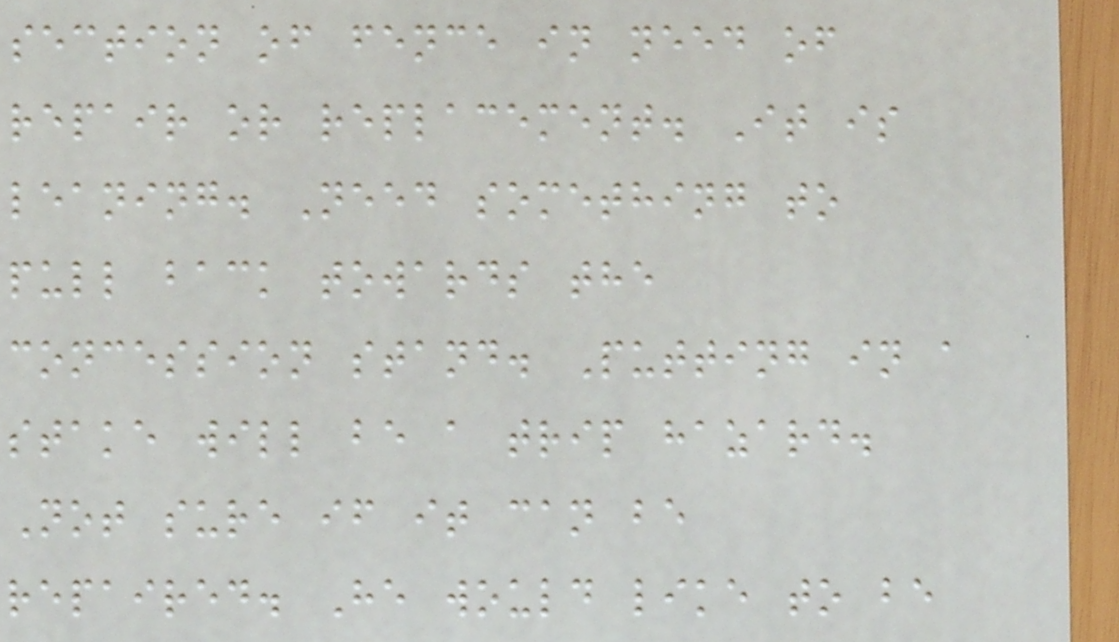section of fence in need of
repair or replacement. It is
leaning. Need something to
pull back towards the
concession stand. Putting in a
stake will be a trip hazard.
Not sure if it can be
repaired. He would like to be
